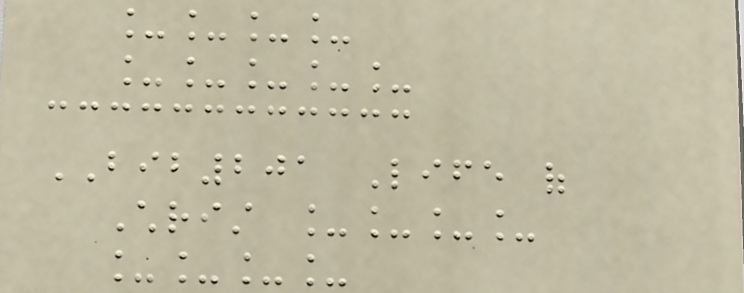____
_____
BIB201 Life of
Christ ____
____
